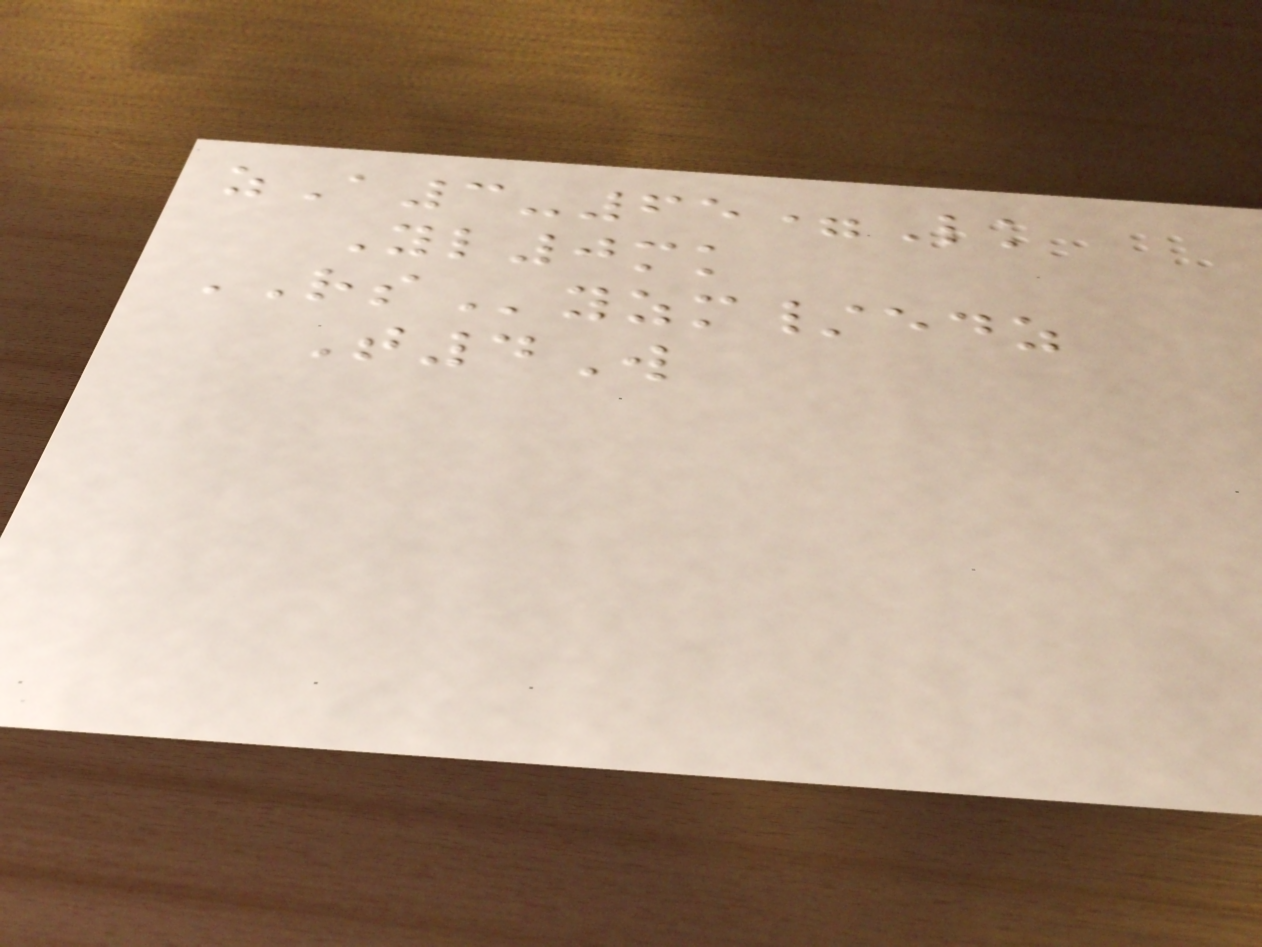zA3-65=Lk
Yl0mk
RSyzm/edz
T4W
